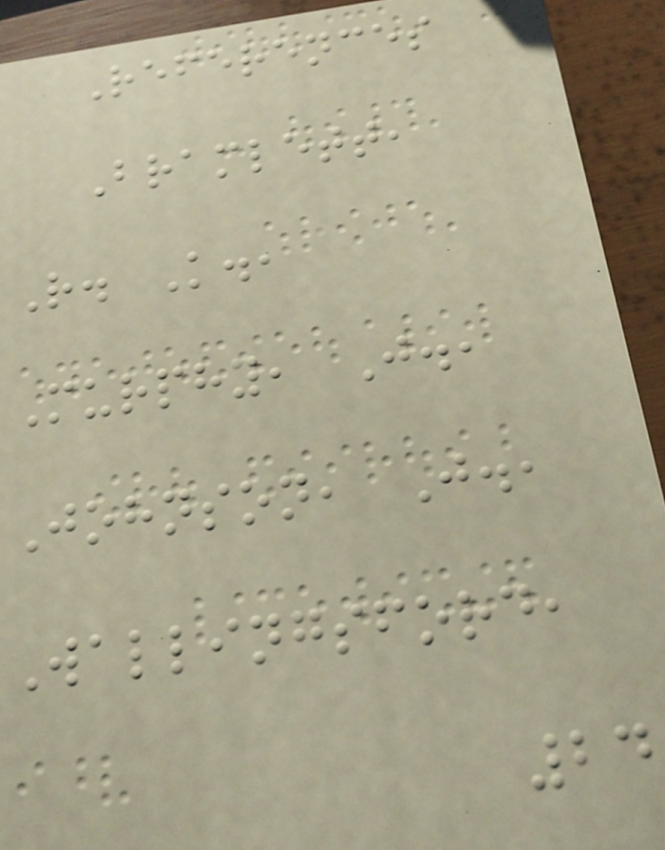References
Bramlett,
R. K.,
Murphy, J.,
Johnson, J.,
Wallingsford,
24
